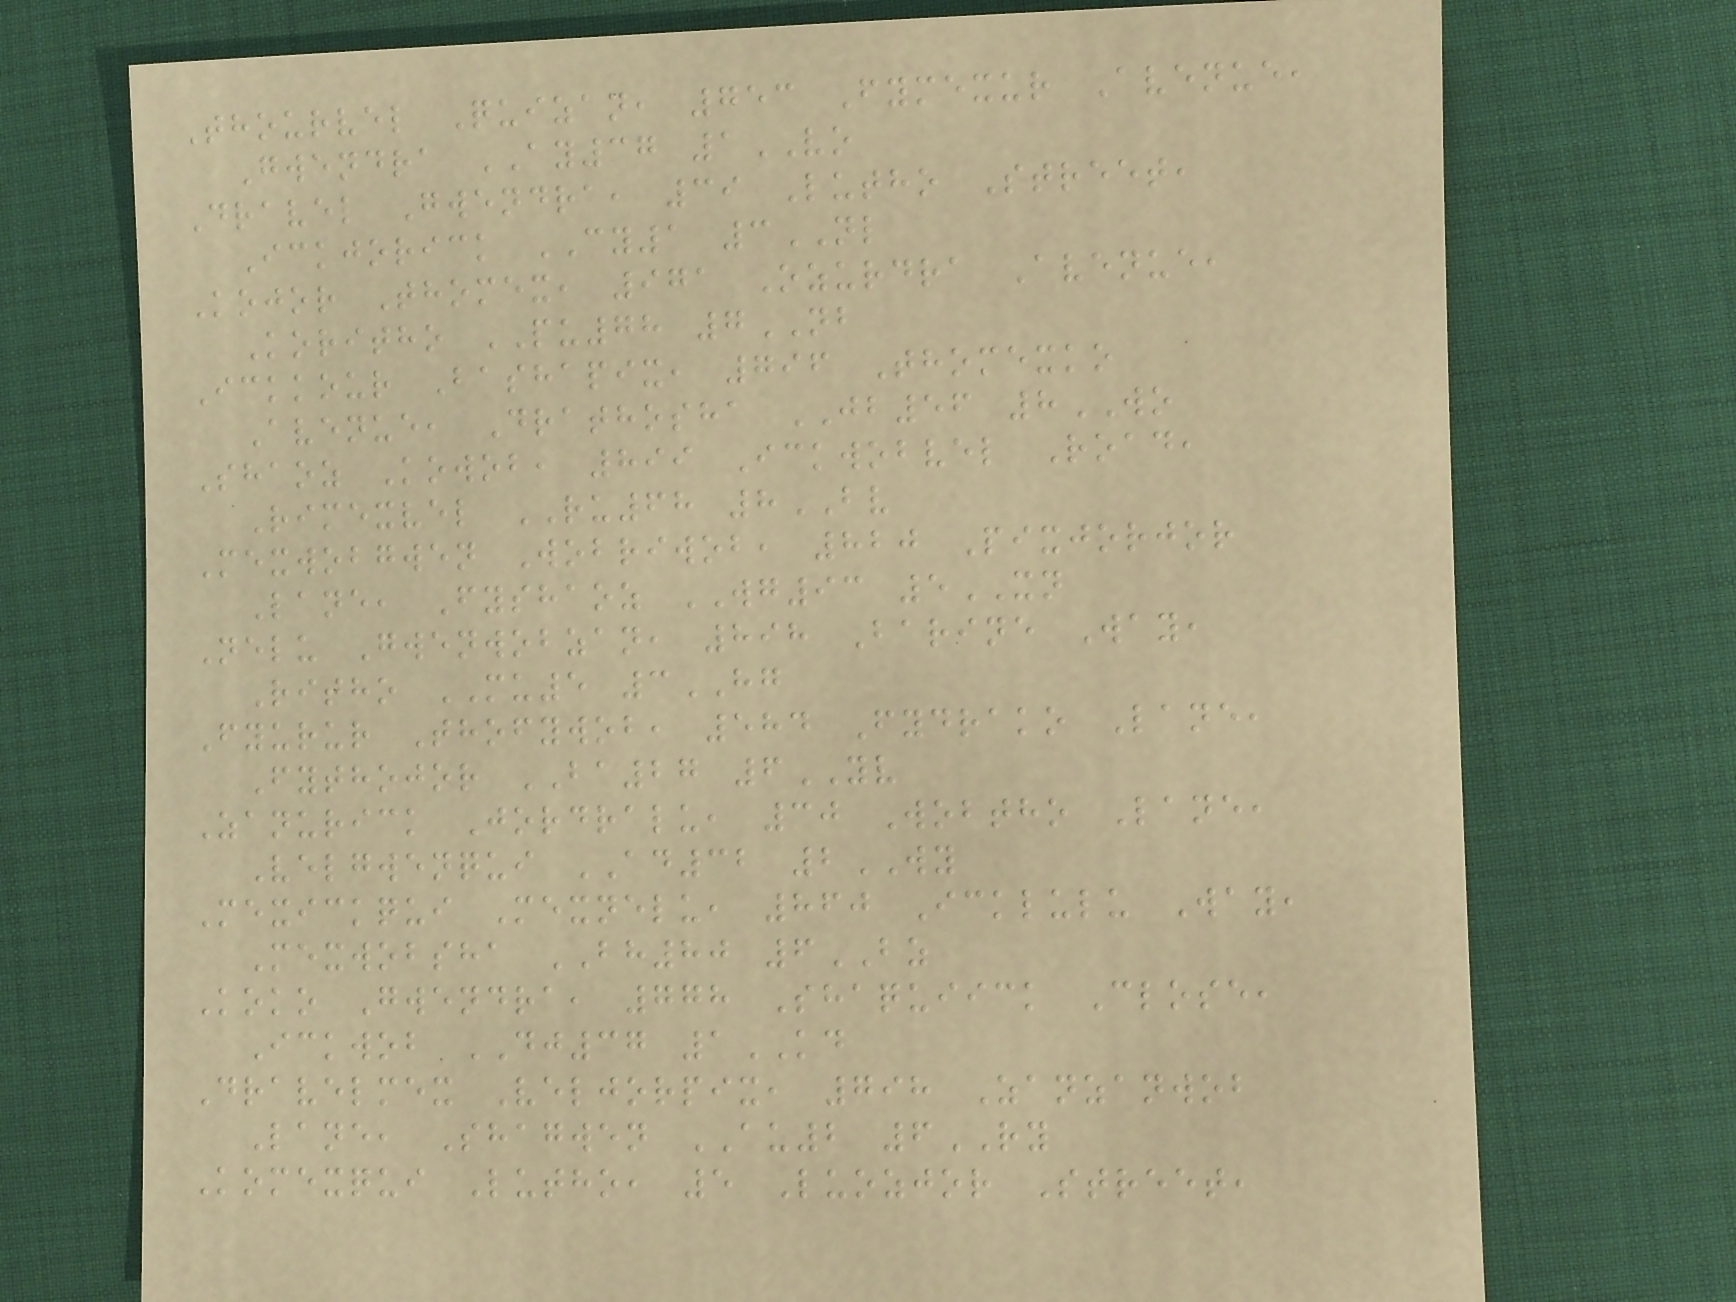Thourvel Quizan, 753 Fymexur Avenue,
Gwendra AY37 1VO
Dravel Gwendra, 39 Lutho Street,
Ickjorick CY1 3NL
Kojor Thomex, 971 Ozurdra Avenue,
Koritho PU78 7NB
Ickkour Bashapix, 796 Thomexko
Avenue, Drathosha JB56 8WO
Shaoz Kowob, 899 Ickwobvel Road,
Rimexvel RU68 8BV
Mexwobgwen Wobriwob, 820 Pixjorjor
Lane, Fyshaoz WG93 5XN
Nelu Gwenwobzan, 898 Barine Way,
Ritho MU5 3HG
Fyurur Thofywob, 584 Fydrako Lane,
Fythojor BA27 6YV
Zanurick Jordralu, 30 Wobtho Lane,
Velgwenqui AD32 2WY
Mexickqui Mexnelu, 860 Icklulu Way,
Mexwobsha BH80 6BZ
Koko Gwendra, 778 Shaquiick Close,
Ickwob DJ37 1KD
Dravelmex Veljorpix, 798 Zanzanwob
Lane, Shagwen AU2 6RY
Komexqui Lutho, 5 Luozjor Street,
